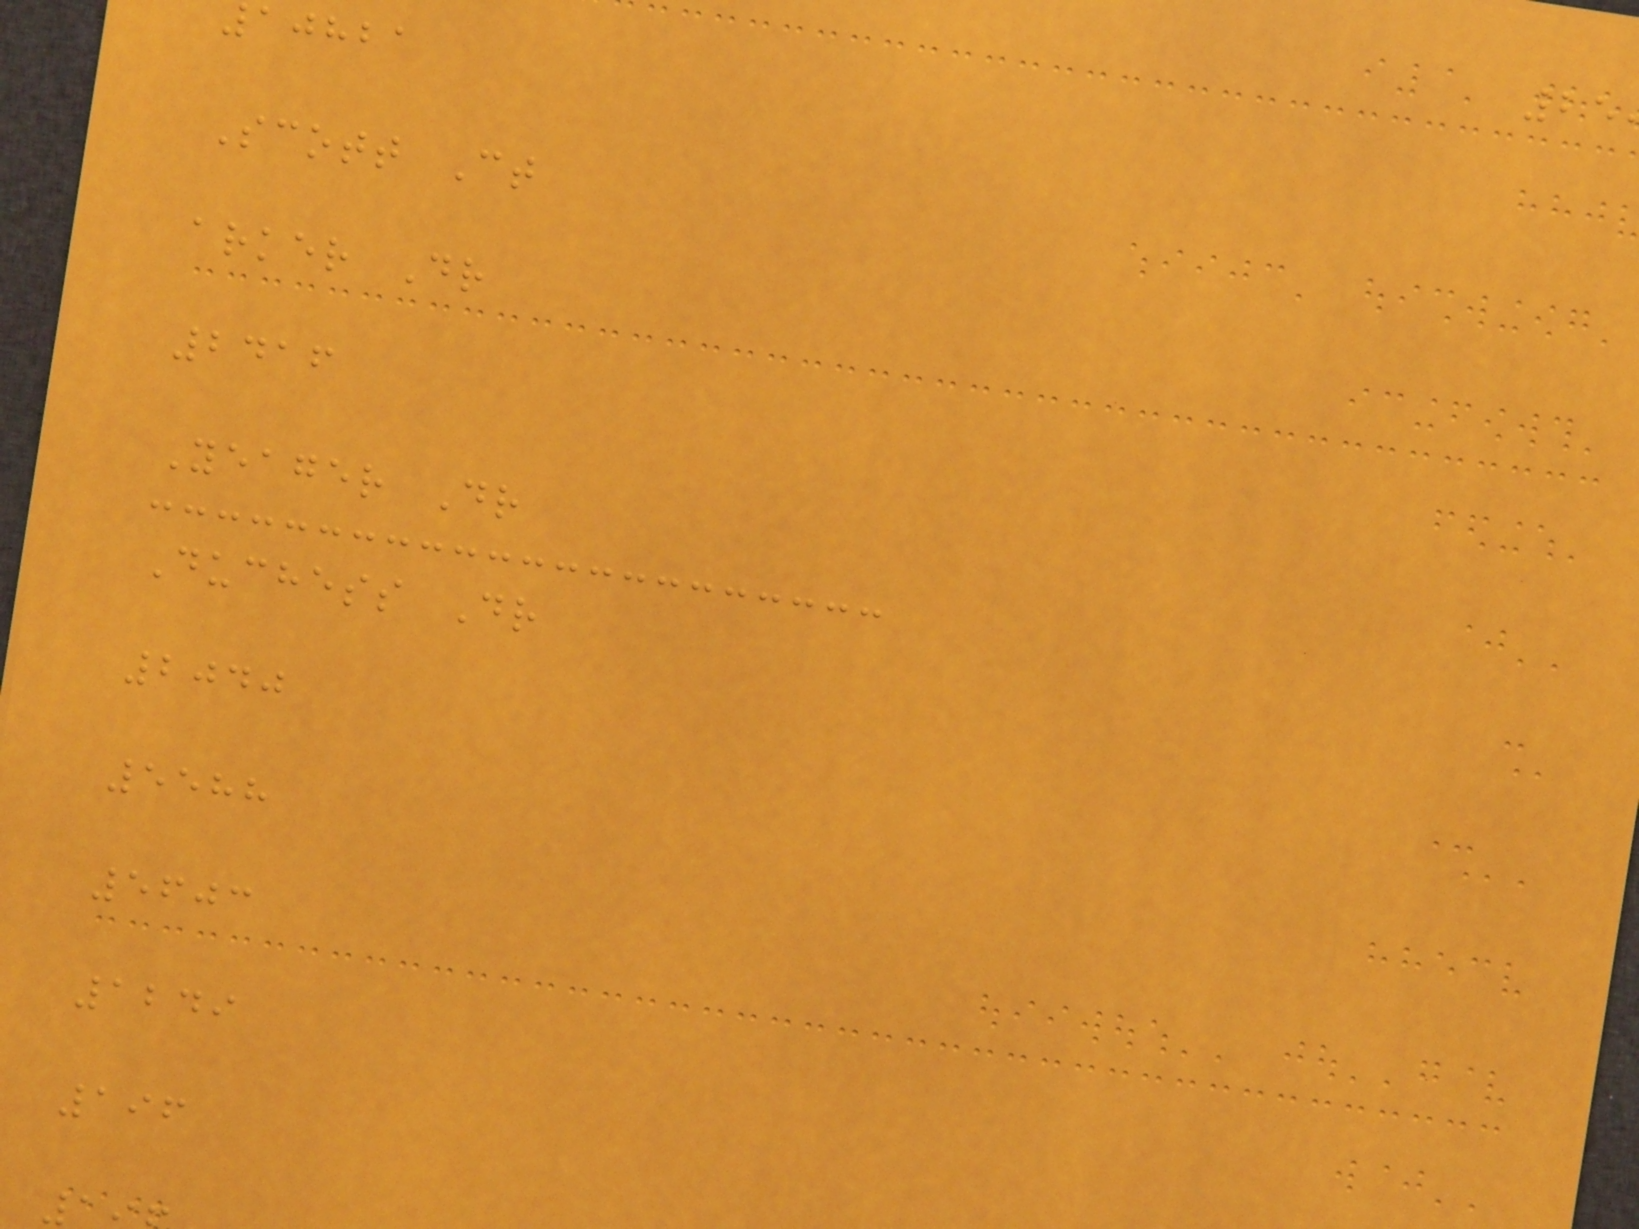ajhba
Scott Ct
arker Dr
2416
Yeager Dr
Duchess Dr
2040
5588
5603
1249
196
